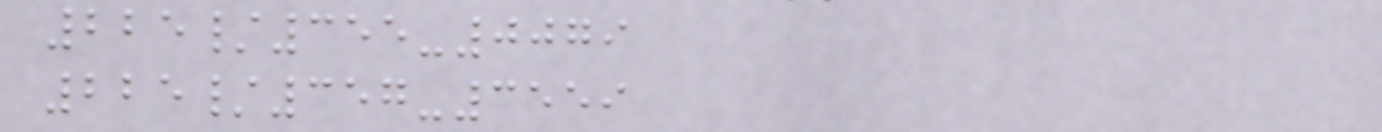225/355-0079
225/357-3559
